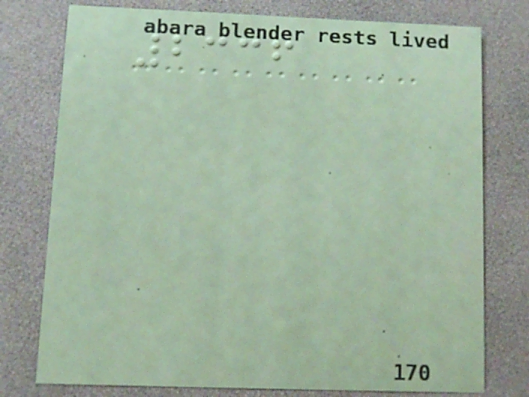2336
